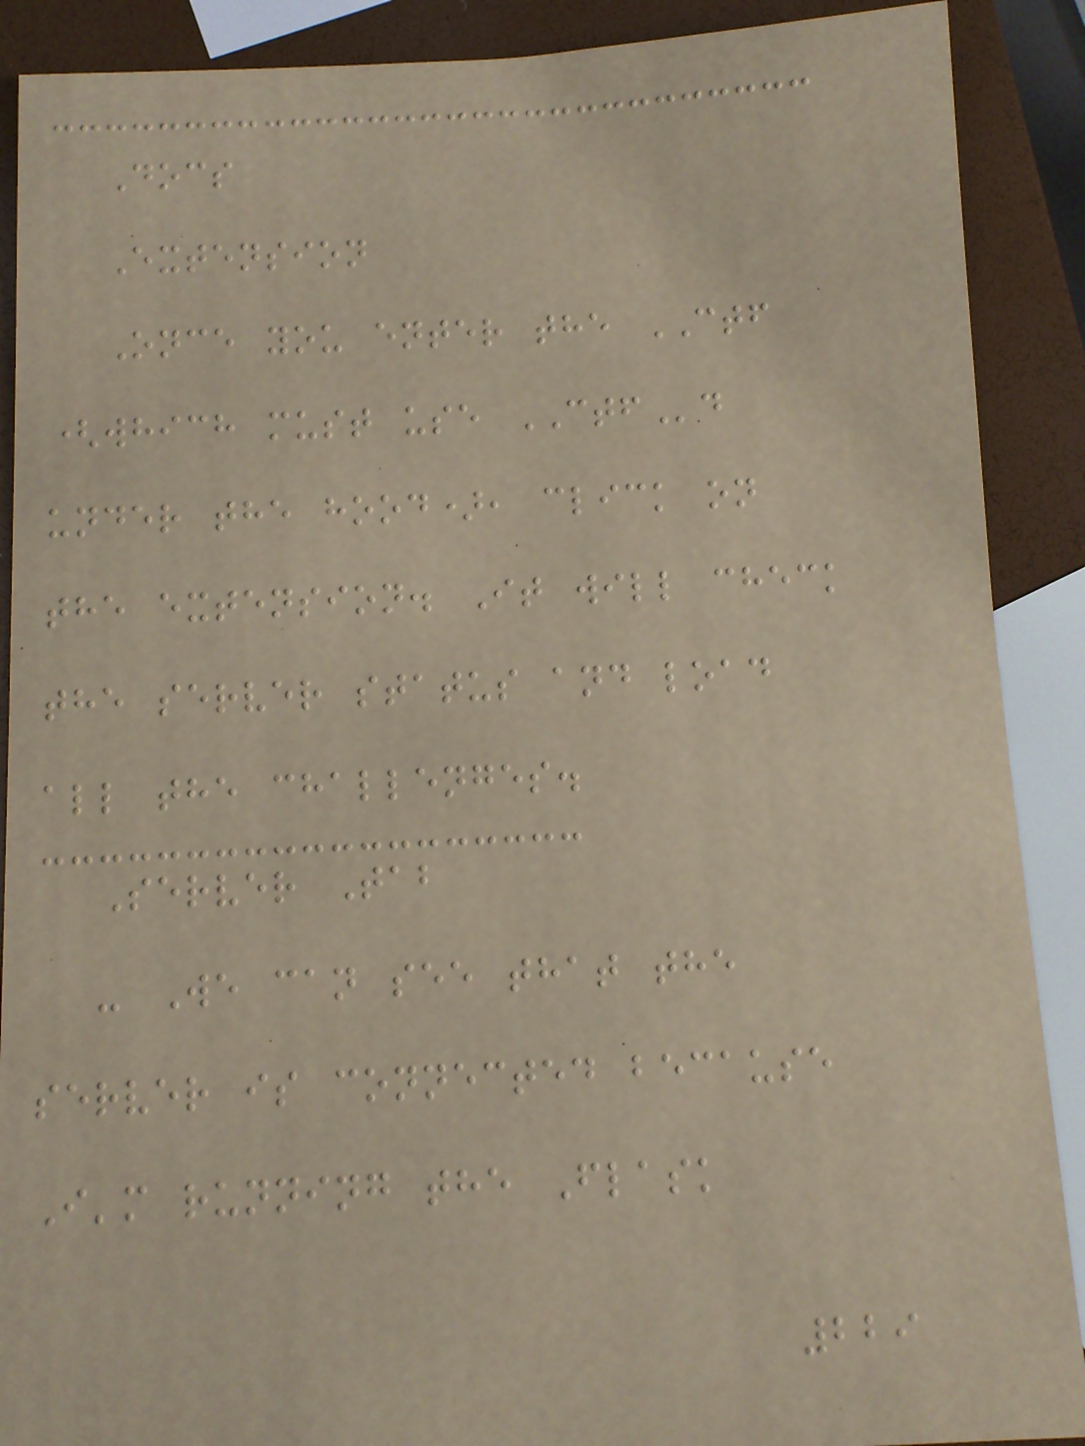Docs
Extension
Once you enter the CTF
(which must use CTFd
under the hood), click on
the extension. It will check
the server status and load
all the challenges.
Server Tab
- We can see that the
server is connected because
I'm running the Flask
229
